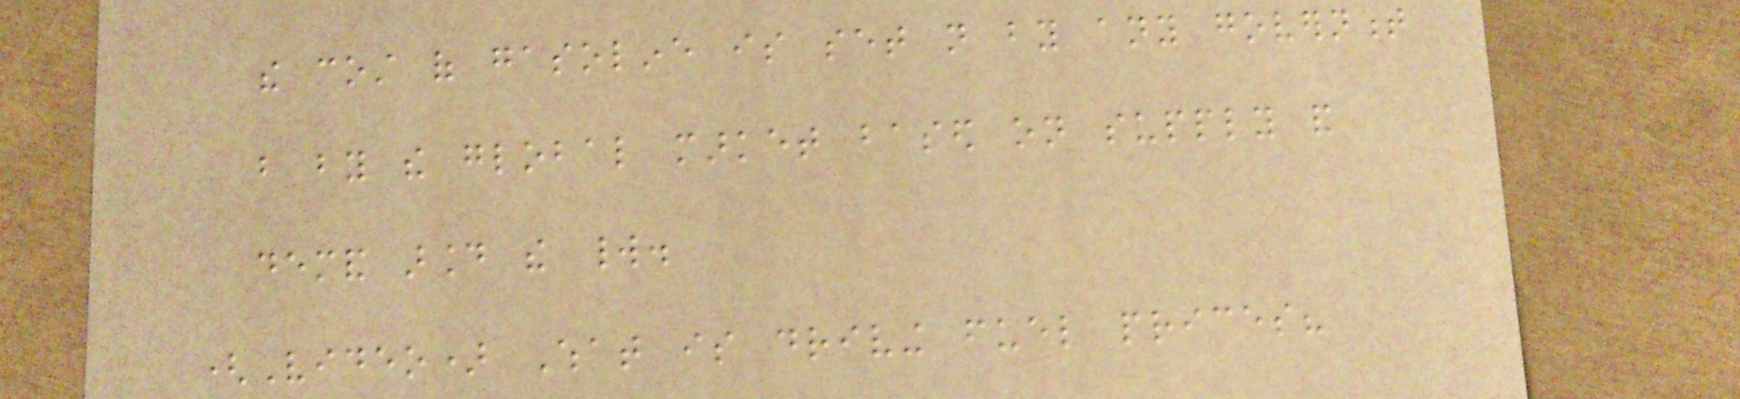the cost of gasoline is set not by any government
but by the global market based on supply and
demand around the world.
(Video) What is driving fuel prices?
